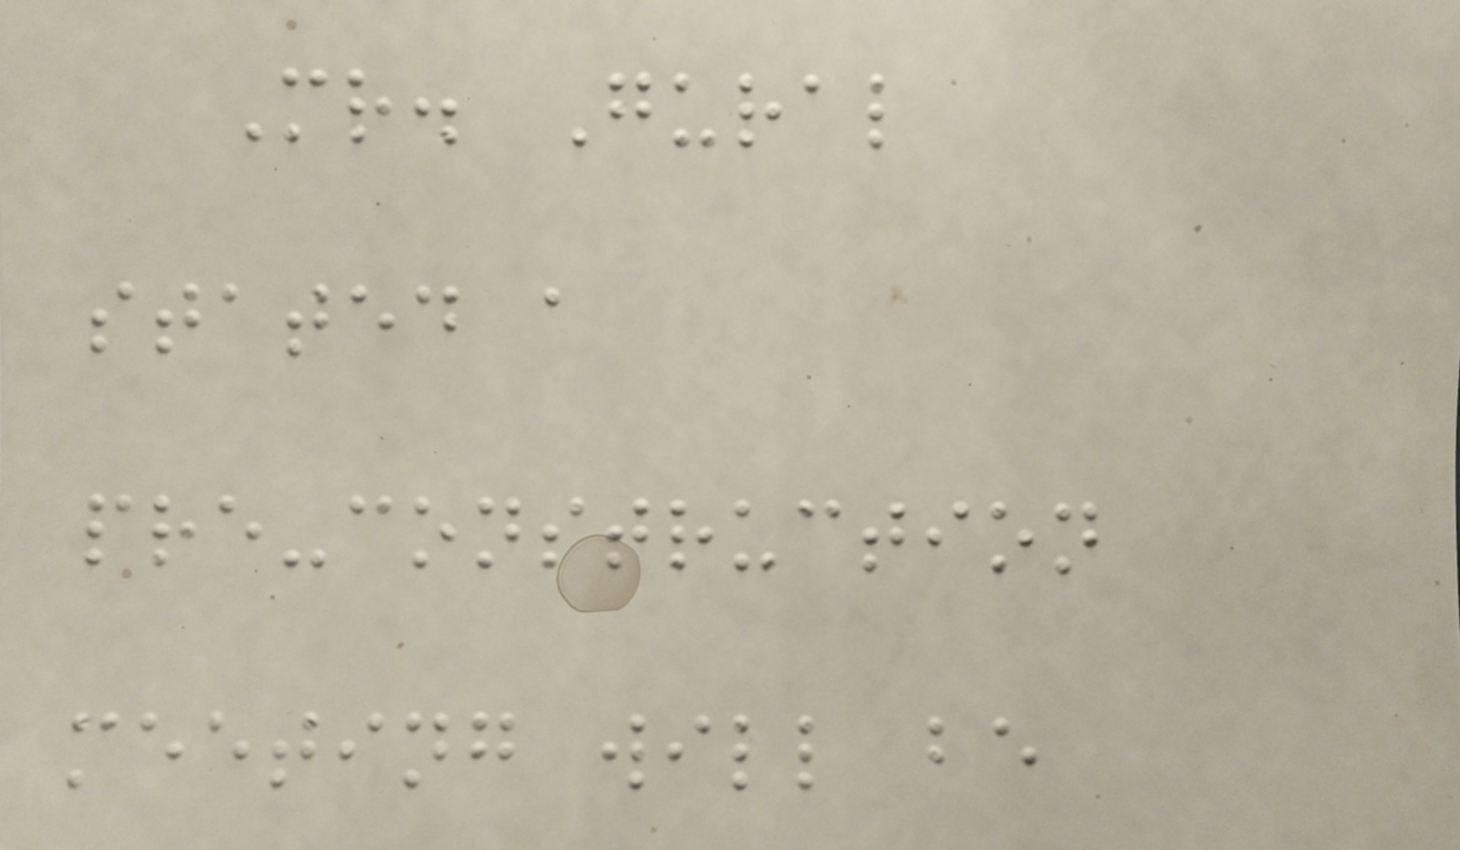Mr. Gural
stated a
pre-construction
meeting will be
